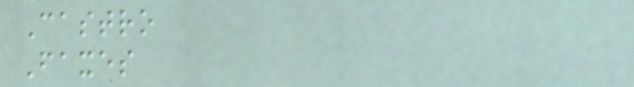Castro
Faxes
